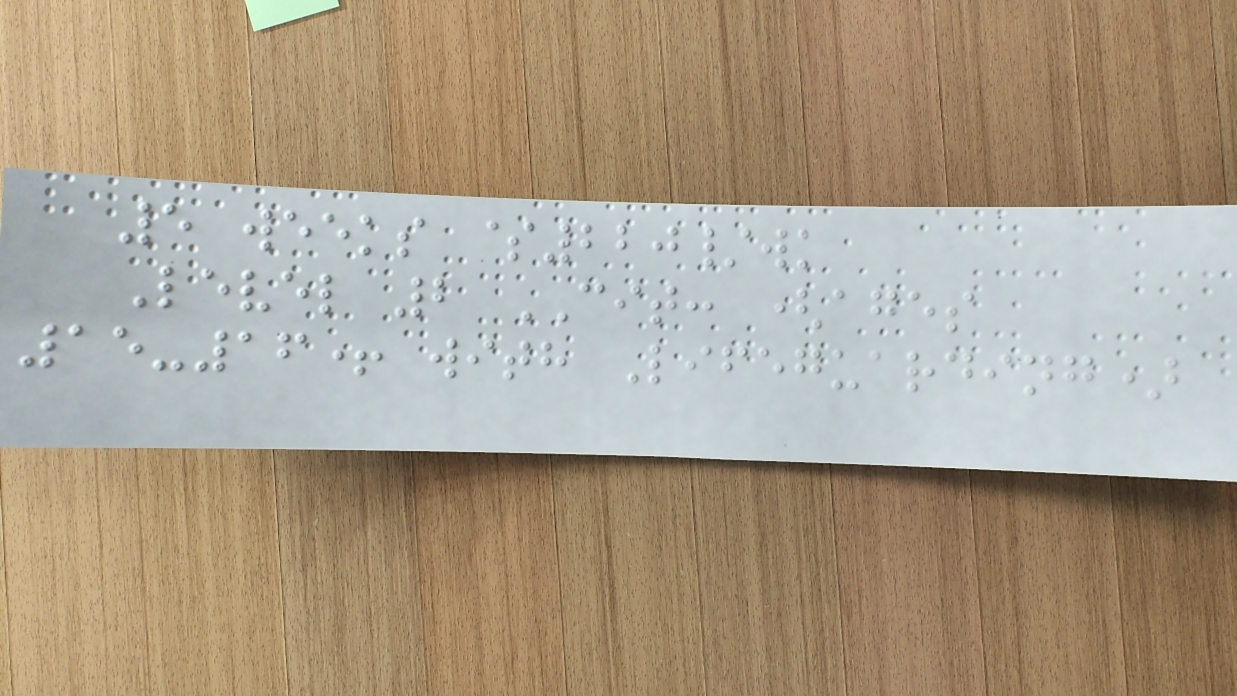5 weeks $220/wk
Level 2 CIT: (ages
15-16+ with Lifeguarding)
